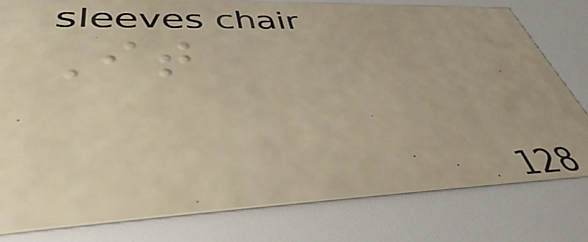It
